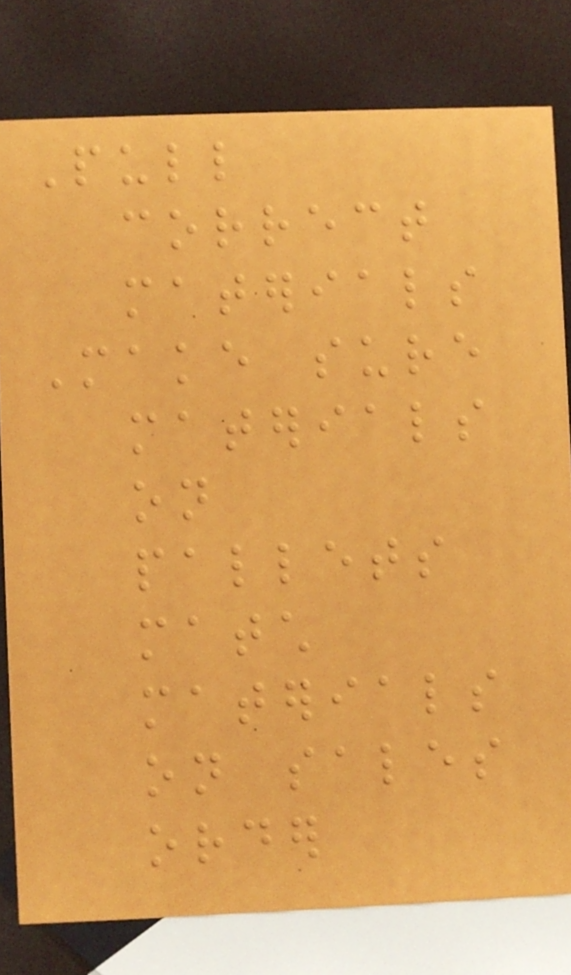Pull
correct
materials
Make sure
materials
on
pallets
match
materials
on sales
order
